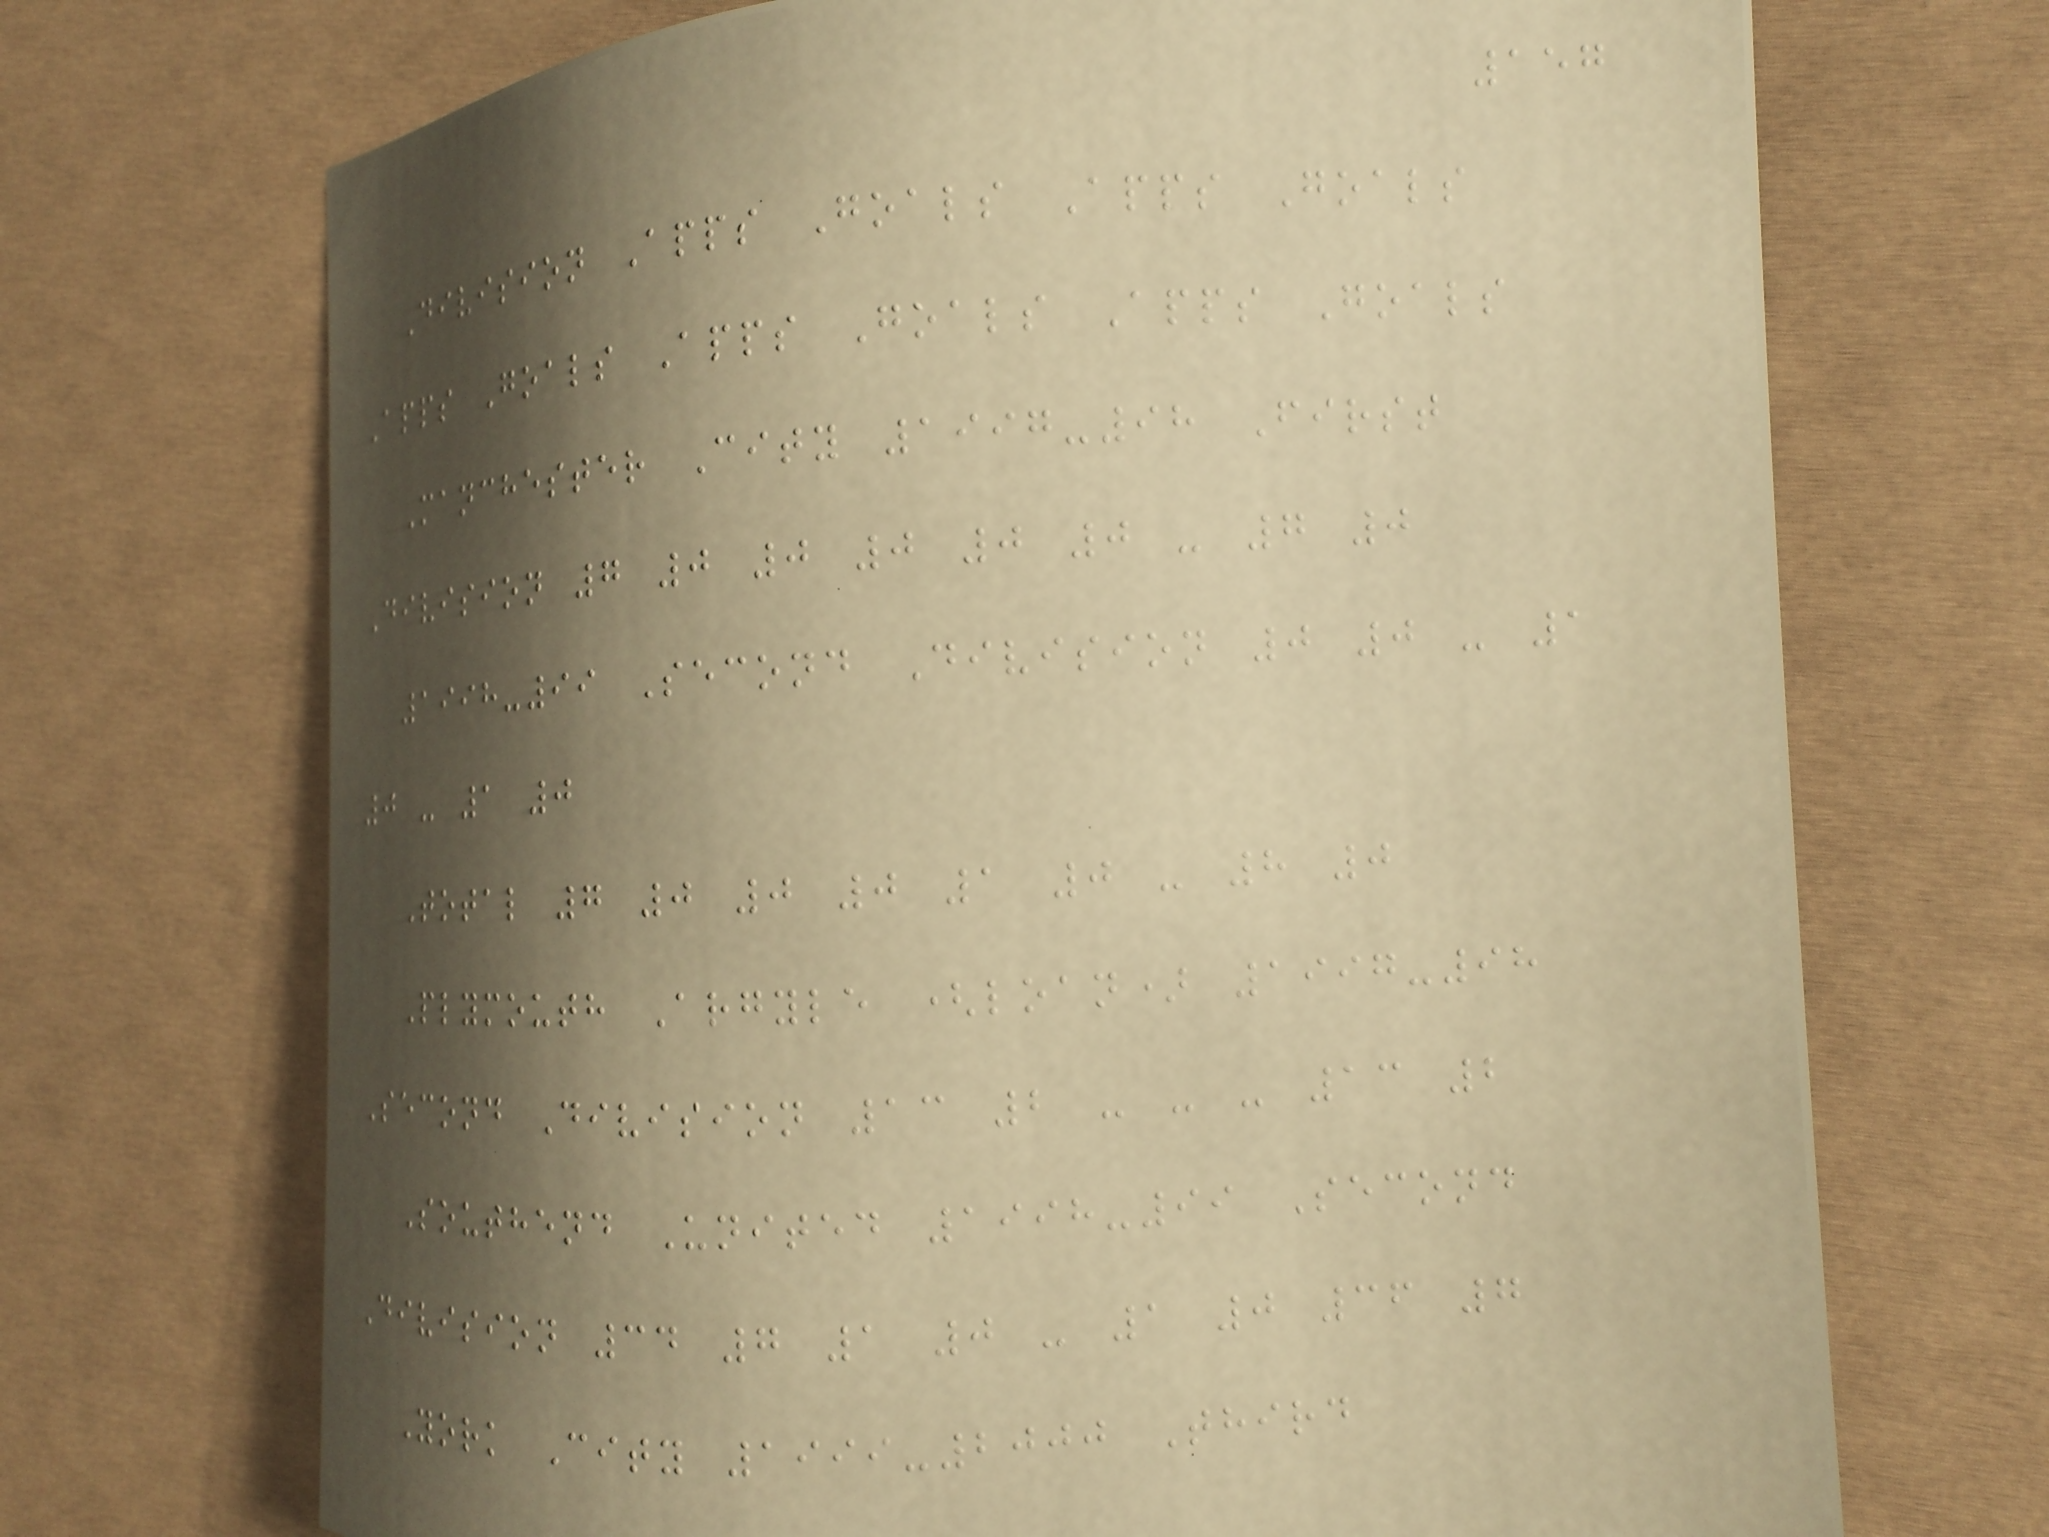157
Division Apps Goals Apps Goals
Apps Goals Apps Goals Apps Goals
Manchester City 1997-98 First
Division 7 0 0 0 0 0 - 7 0
1998-99 Second Division 0 0 - 1
0 - 1 0
Total 7 0 0 0 1 0 - 8 0
Plymouth Argyle (loan) 1997-98
Second Division 13 2 - - - 13 2
Southend United 1998-99 Second
Division 34 7 1 0 - 1 0 36 7
York City 1999-2000 Third
